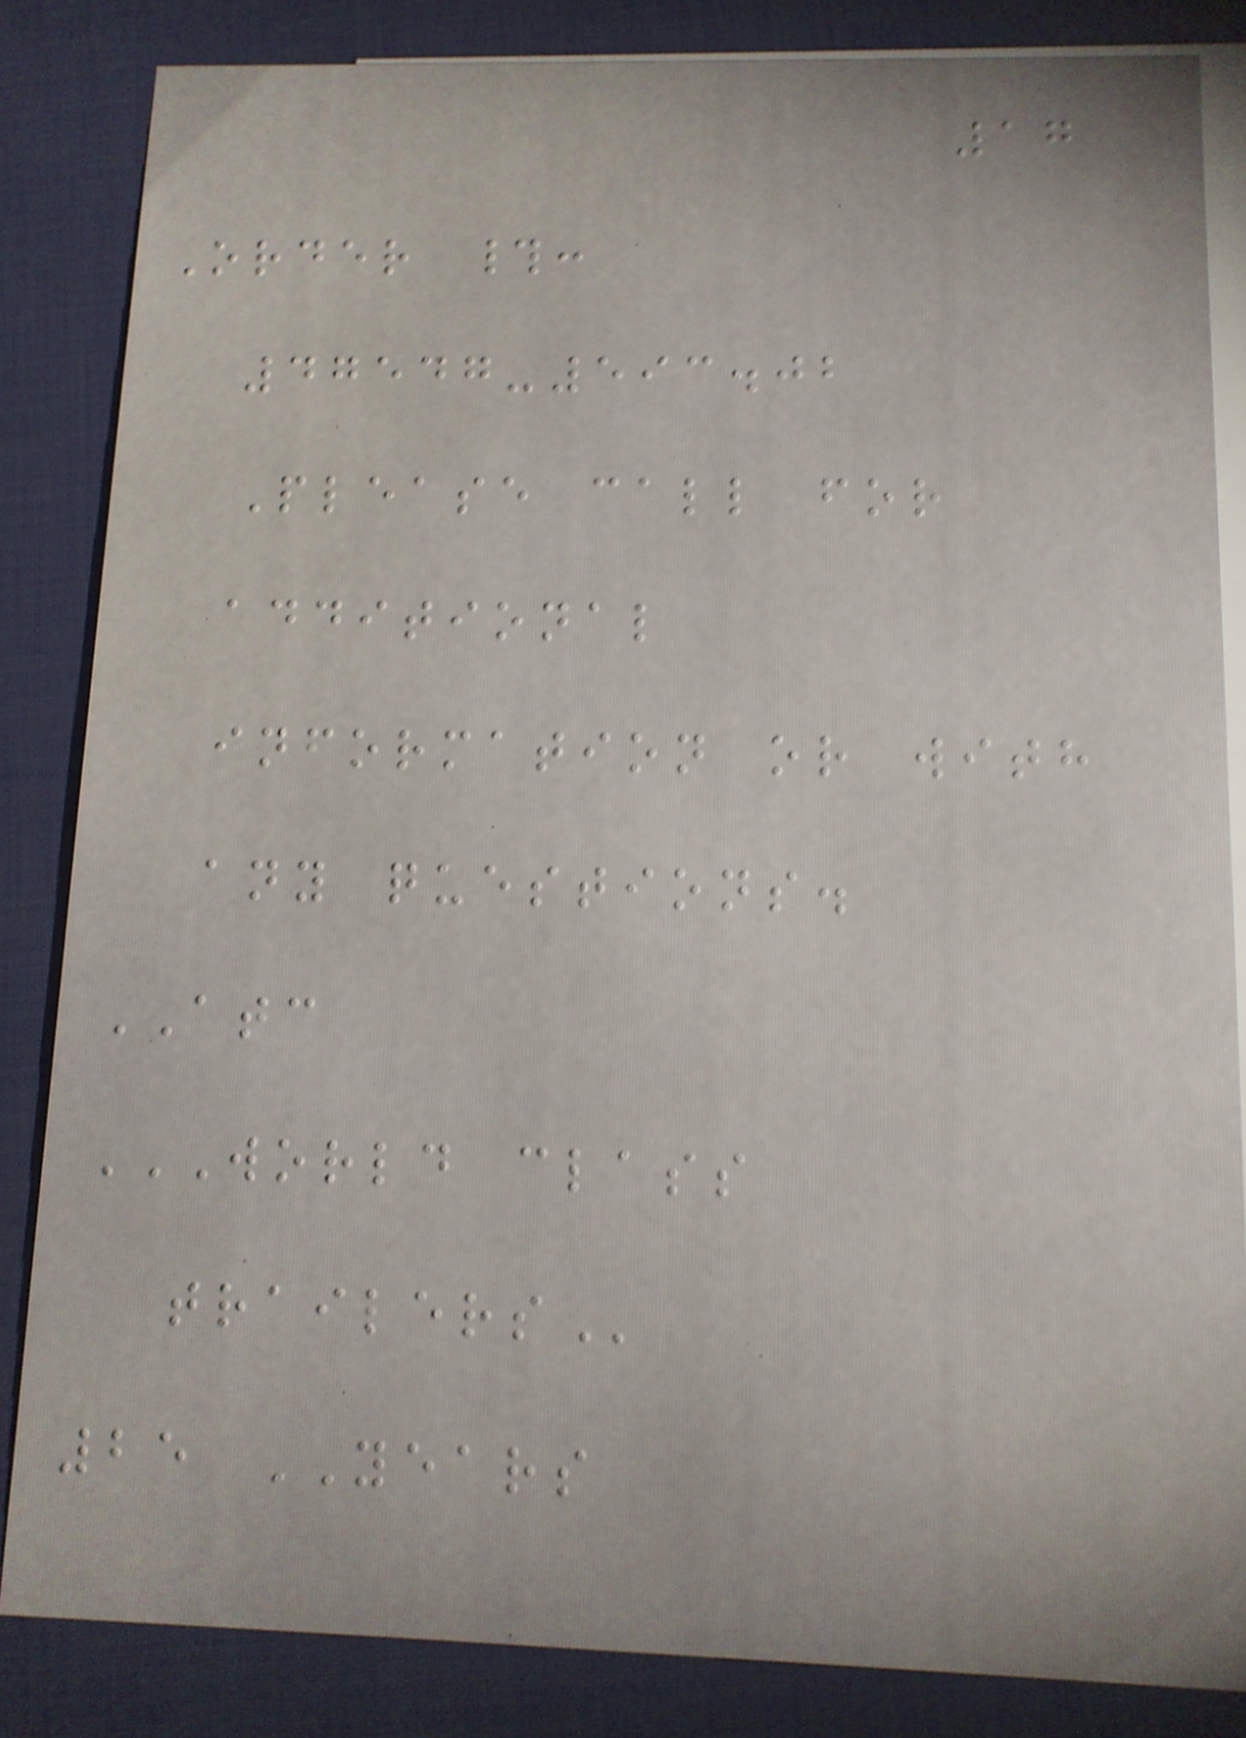17
Order #:
47547-593.02
Please call for
additional
information or with
any questions.
ATC
WORLD CLASS
TRAILERS
25 YEARS
